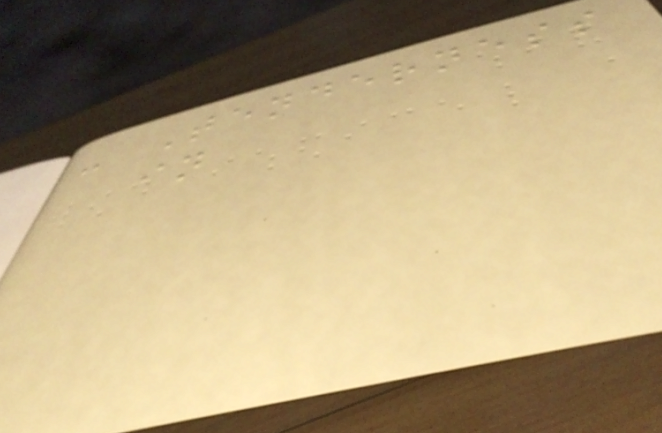- Tenderness
in
